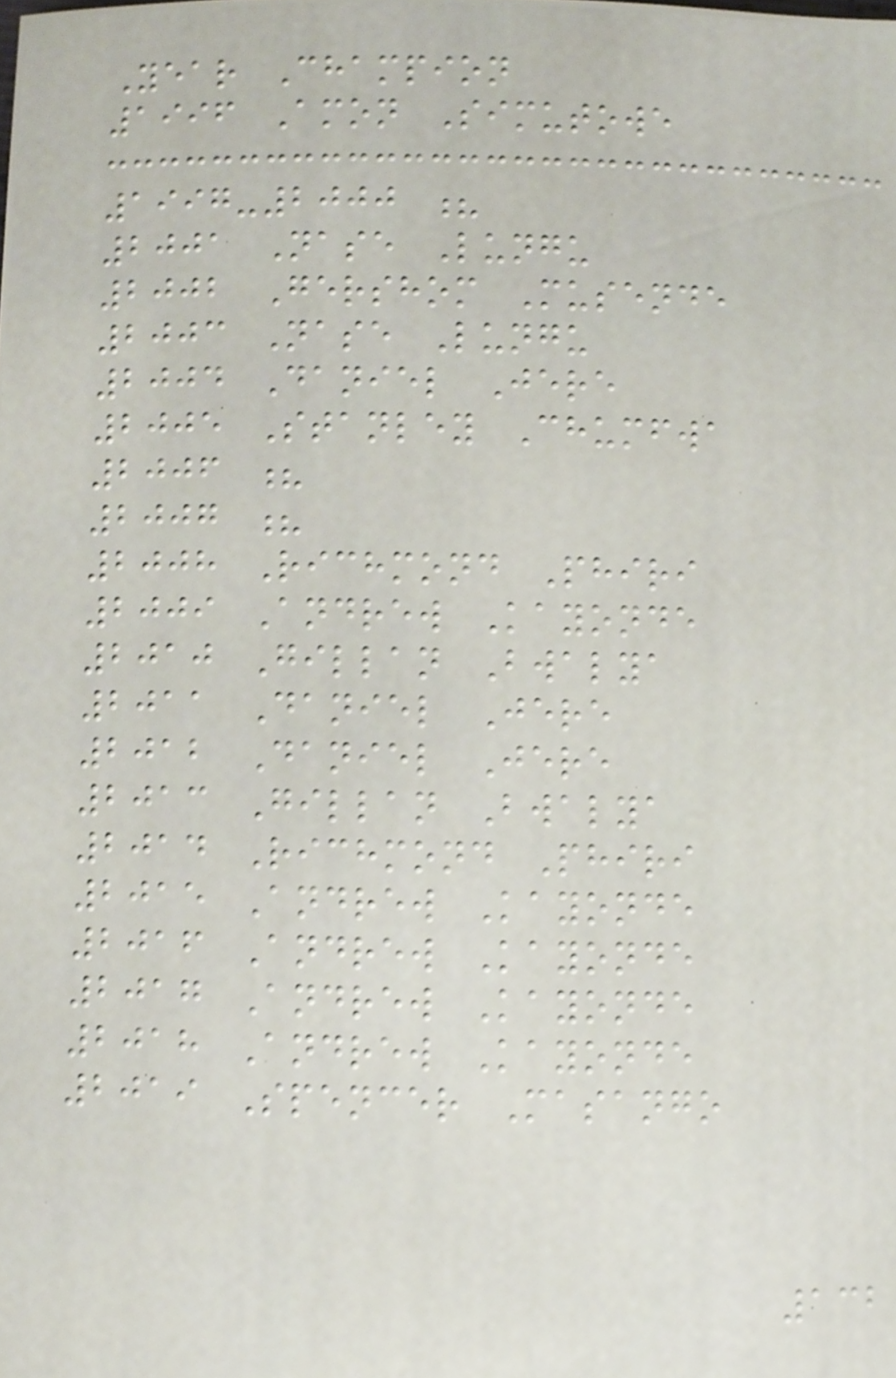Year Champion
1996 Amon Simutowe
1997-2000 ?
2001 Nase Lungu
2002 Gershom Musende
2003 Nase Lungu
2004 Daniel Jere
2005 Stanley Chumfwa
2006 ?
2007 ?
2008 Richmond Phiri
2009 Andrew Kayonde
2010 Gillan Bwalya
2011 Daniel Jere
2012 Daniel Jere
2013 Gillan Bwalya
2014 Richmond Phiri
2015 Andrew Kayonde
2016 Andrew Kayonde
2017 Andrew Kayonde
2018 Andrew Kayonde
2019 Spencer Masango
132
